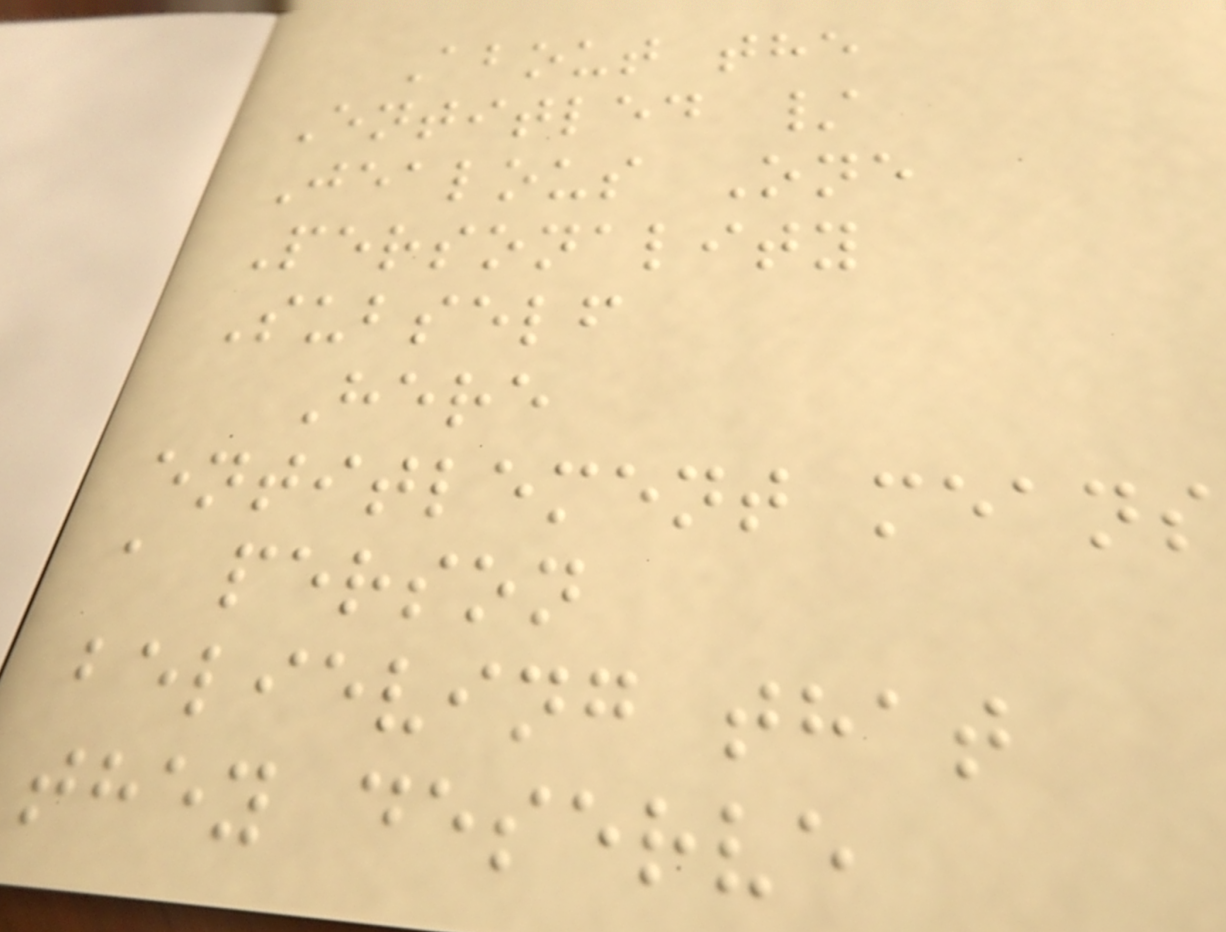About the
Entitled /
Jealous One
Personality
Subself
Here
entitlement means
a person
believing that
they deserve
